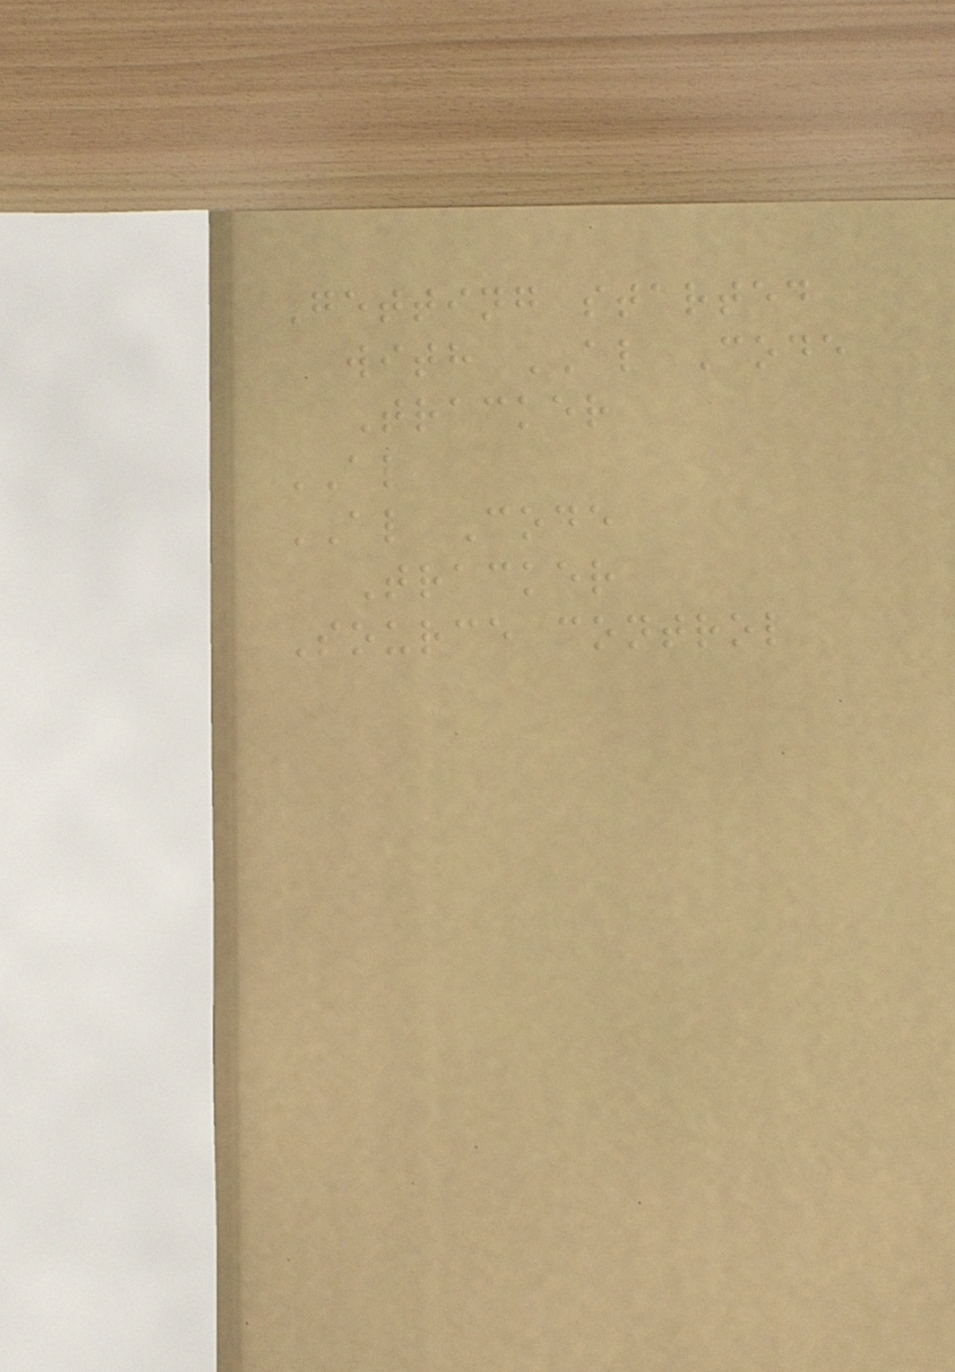Getting started
with AL Code
Tracker
AL
AL Code
Tracker
Source control
